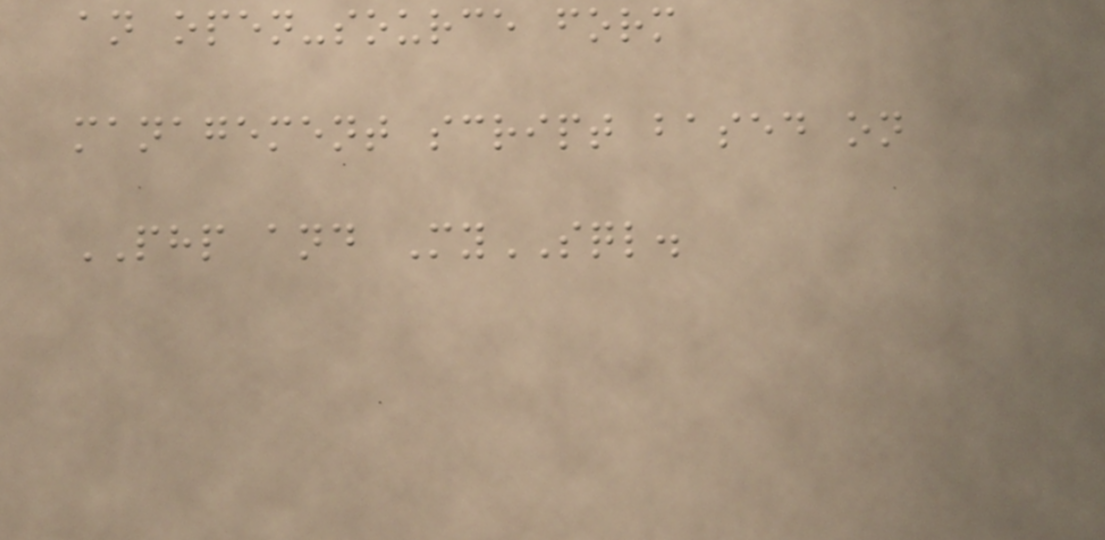an open-source form
management script based on
PHP and MySQL.
